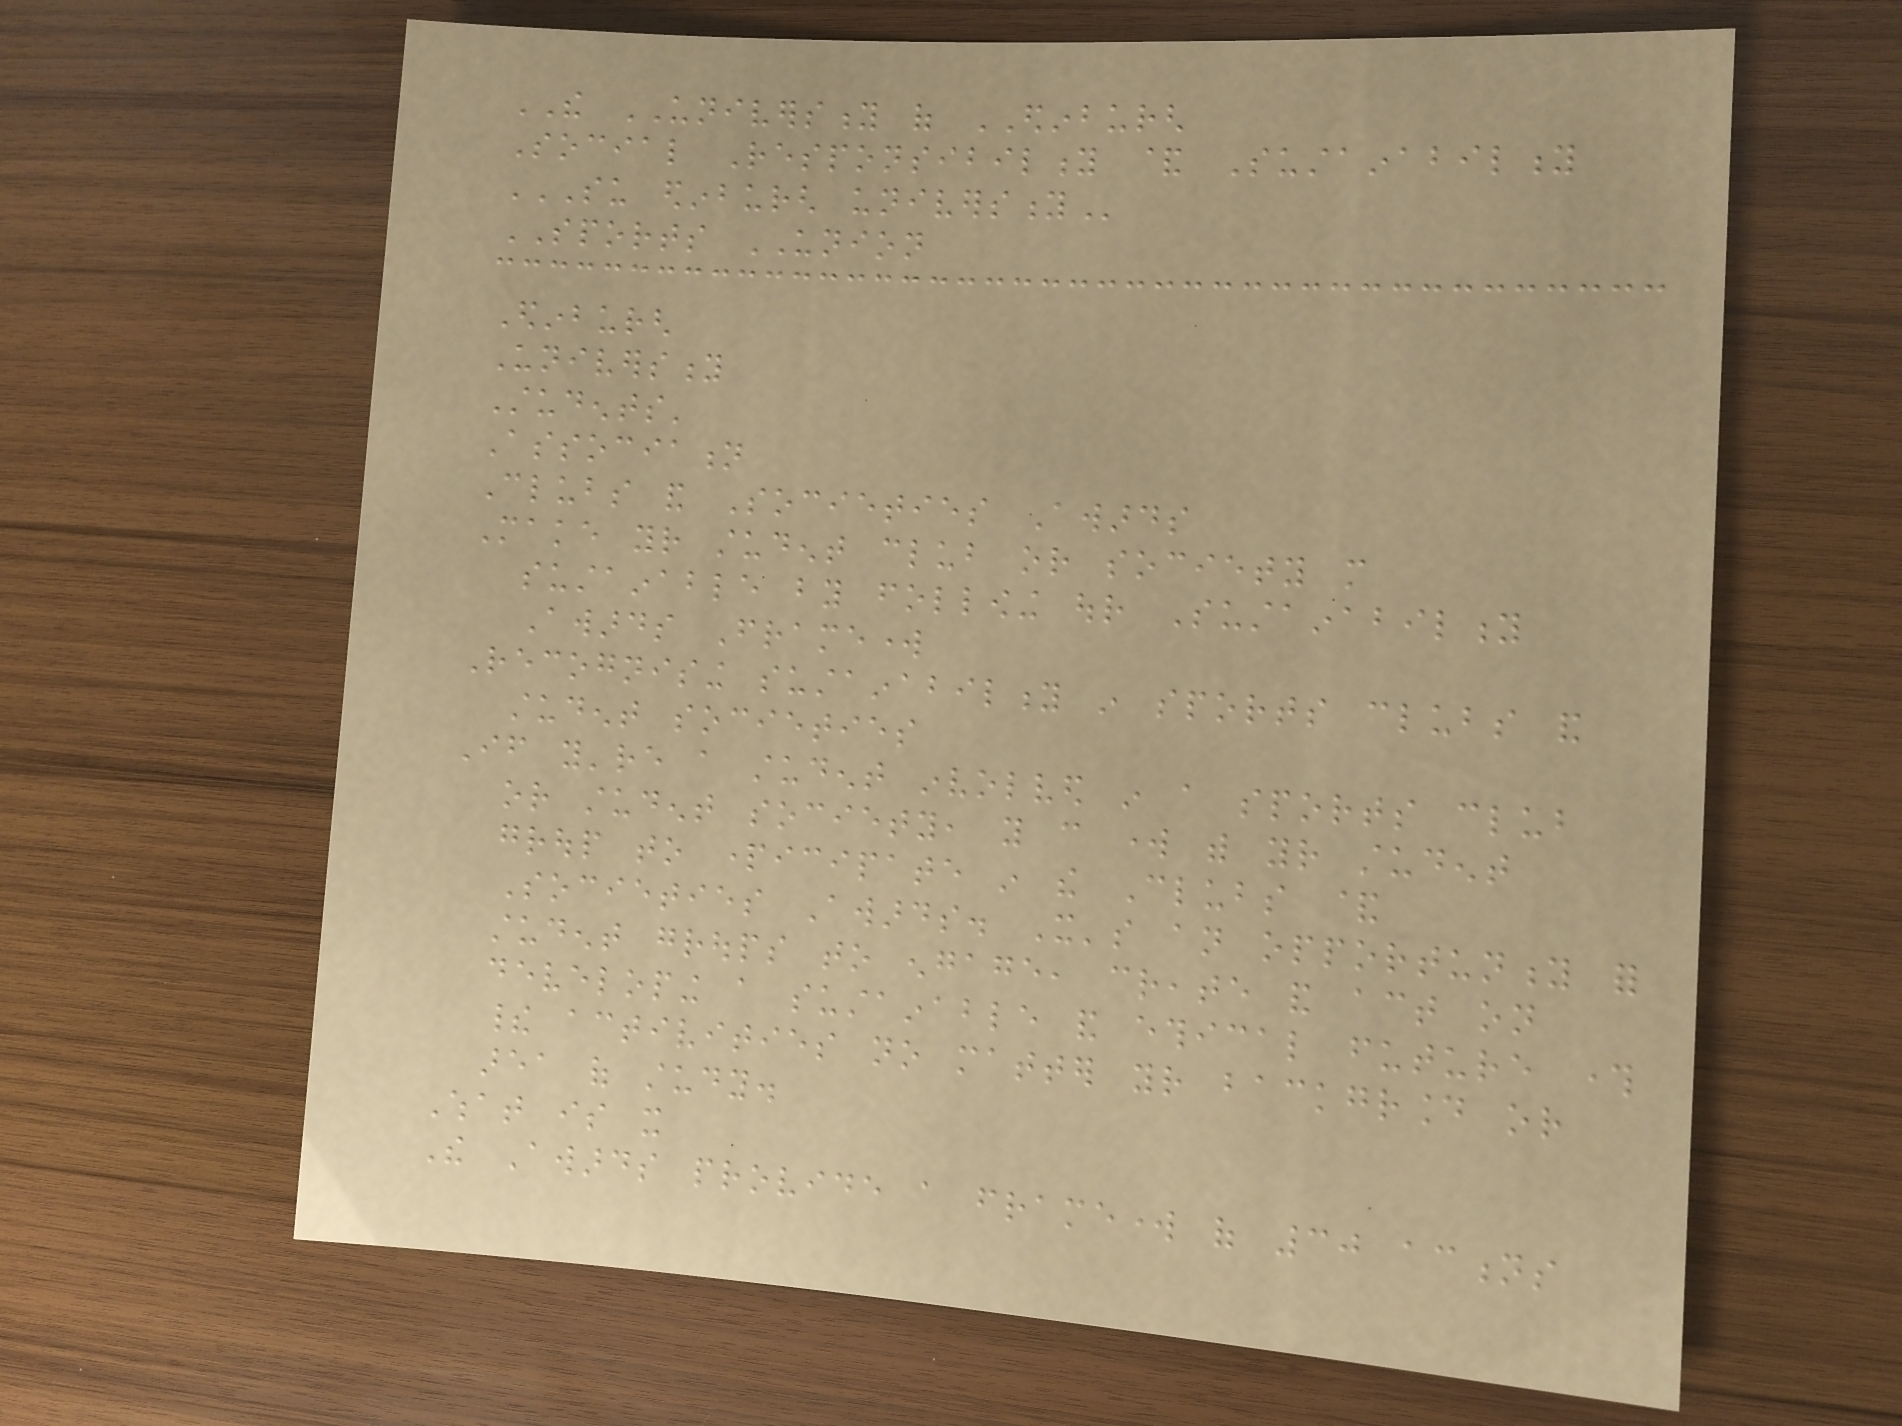THE UNIVERSITY of EDINBURGH
Social Responsibility & Sustainability
SU EDINBURGH UNIVERSITY
SPORTS UNION
Edinburgh
University
Students'
Association
Clubs and Societies Awards
Make your student club or society more
sustainable by following our Sustainability
Awards Framework
Recognising sustainability in sports clubs and
student societies
If you're a student involved in a sports club
or student society, you can work with your student
group to participate in the Clubs &
Societies Awards. It's an opportunity for
student groups to engage, create and act on
developing a sustainable and ethical future through
their activities no matter your background or
area of study.
What is it
The Awards provide a framework of 30 actions
